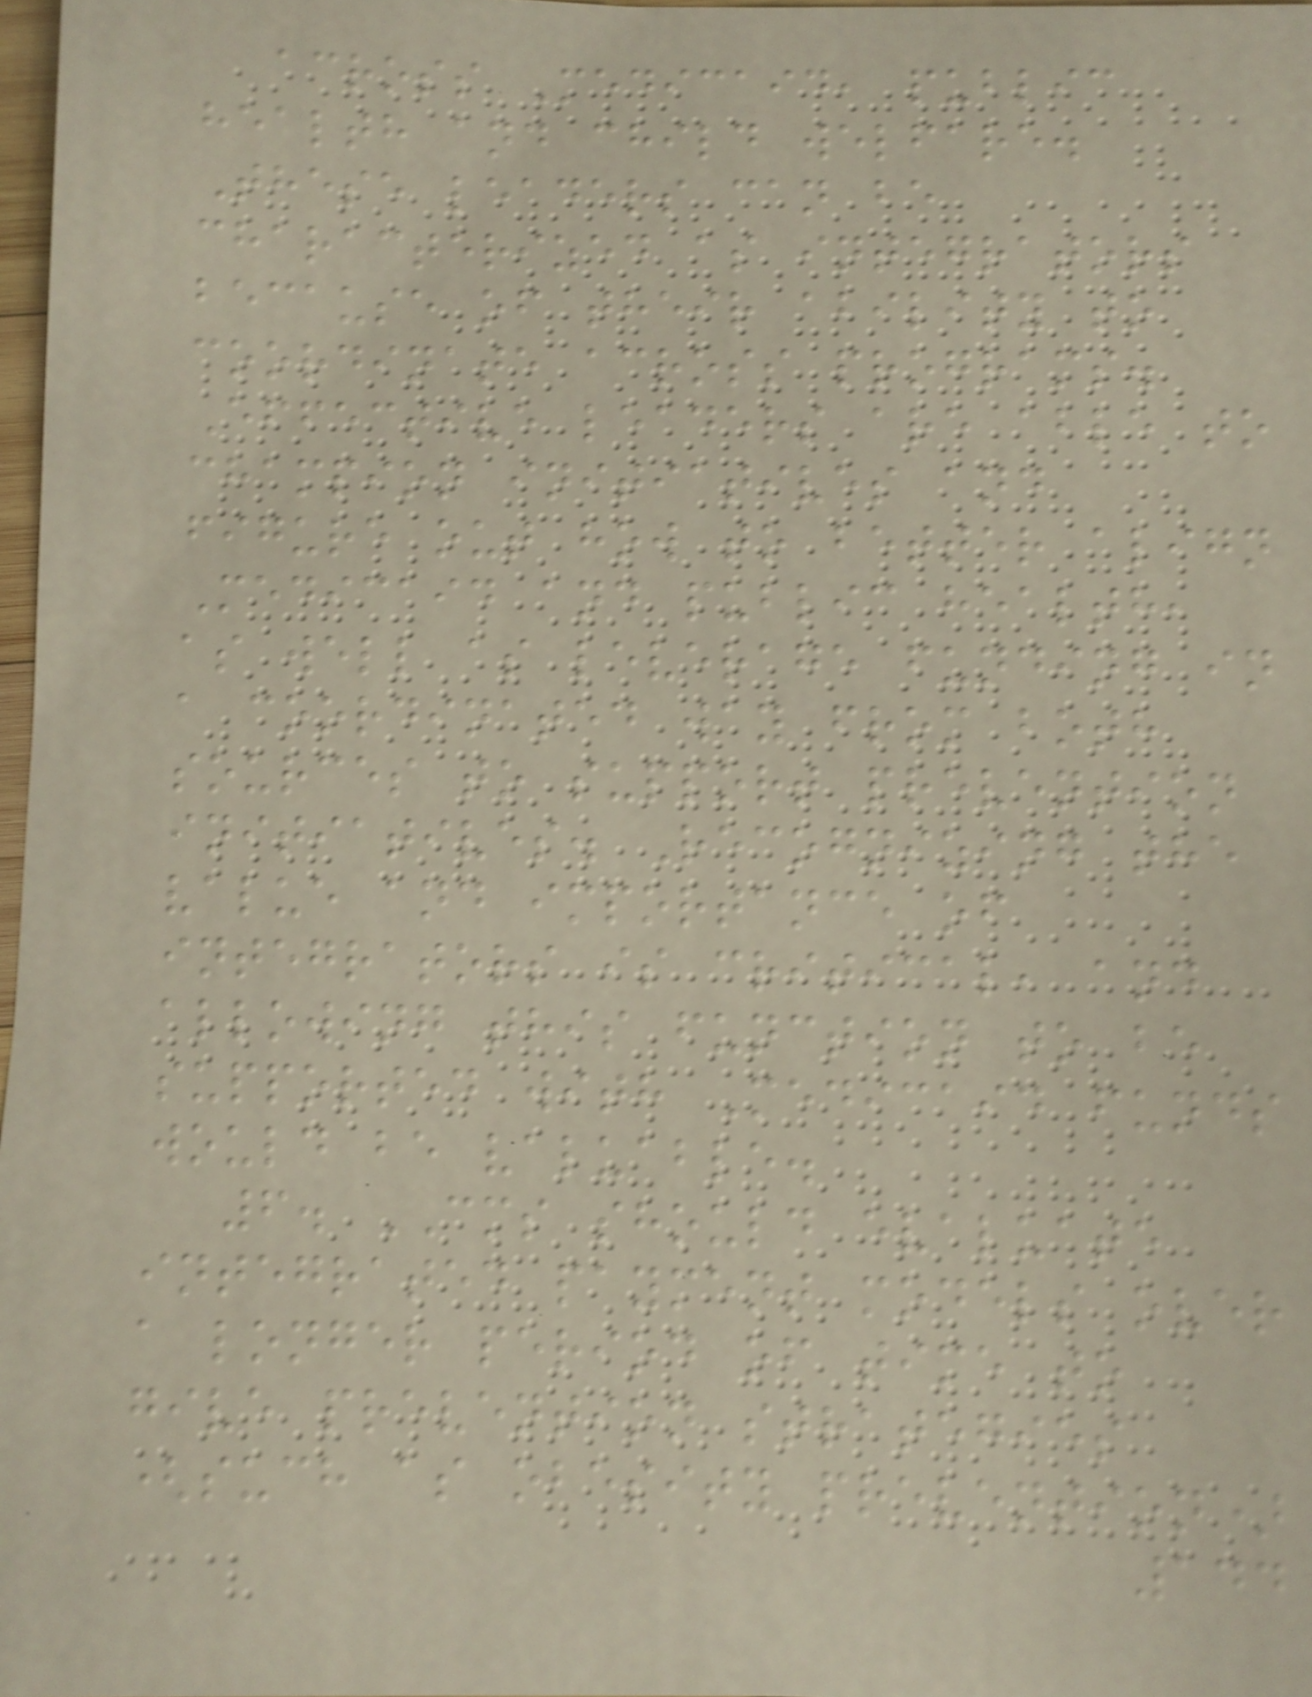across Medicaid, public
health and child welfare.
These leaders can be
characterized as integrators
because of their ability to
coordinate across programs.
Effective leaders are able to
champion initiatives and
figure out how to better align
Medicaid and public health,
as well as leverage funding in
a coordinated way from both
sources to support prevention
initiatives. Recognizing the
value and importance of
integrators is critical, and
allowing this function to be
supported with Medicaid funds
would be valuable.
6. CMS should evaluate
integrated payment models over
a longer period of time to
give prevention strategies
(such as obesity prevention)
144
